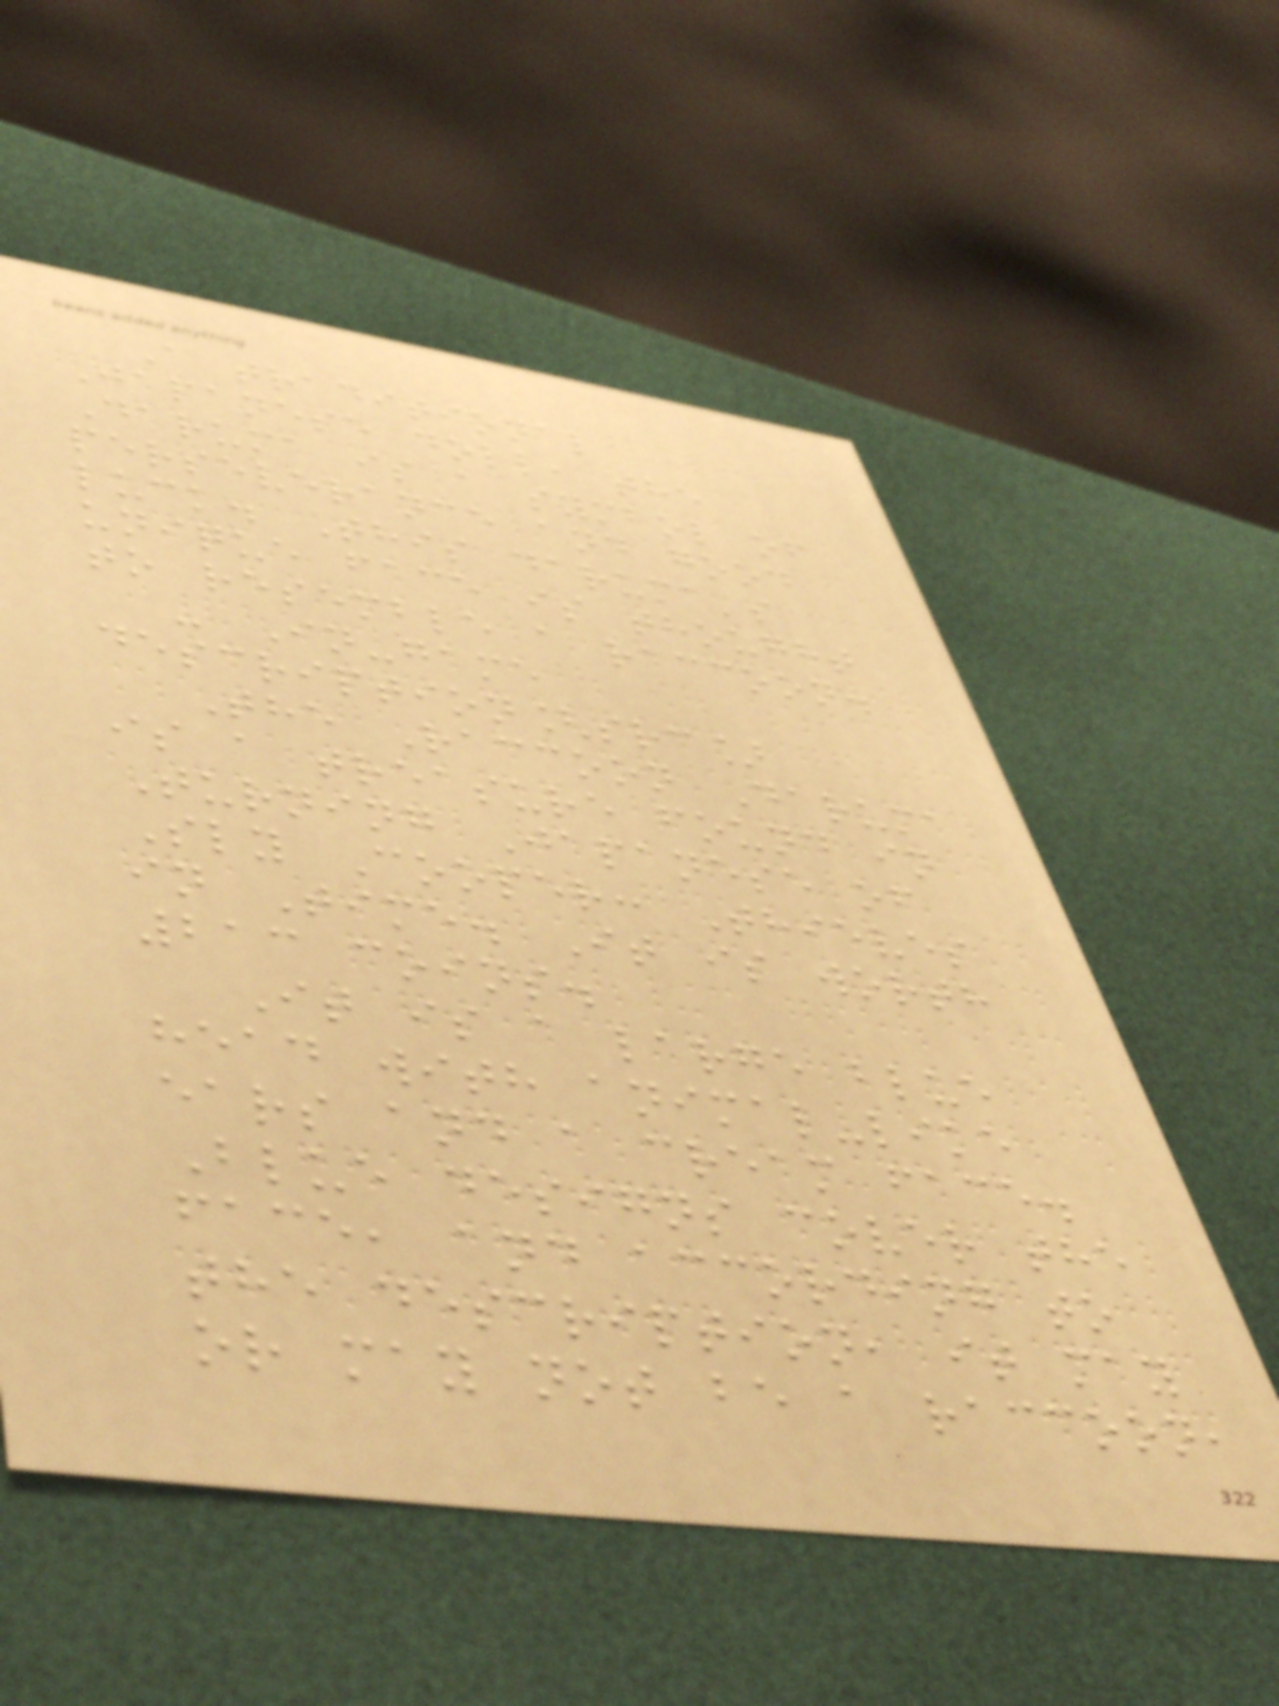A traditional
Japanese doll, the
Daruma is a symbol of
perseverance and good
luck. This daruma's
unique face is thought
to resemble a raccoon.
- In-game
description[src]
The Raccoon Daruma
is a treasure found in
Turning Japanese of
Sly Cooper: Thieves
in Time. It is worth
213 coins.
It is a large blue
head with animal-like
ears and a cream face.
Blue designs cover the
face, and according to
the description, it may
or may not be a raccoon,
